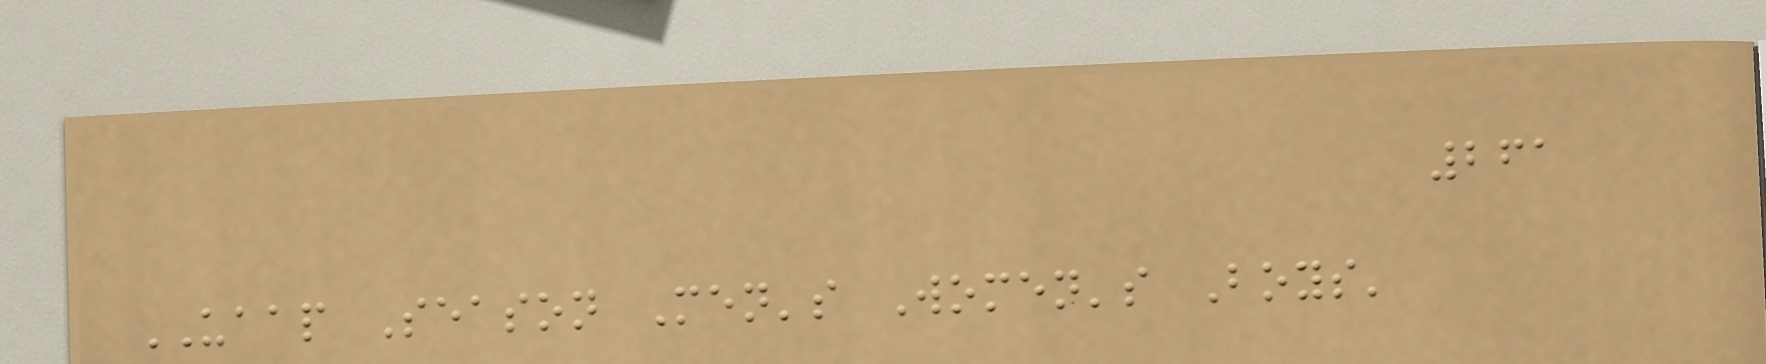261
UAAP Season Men's Women's Boys'
